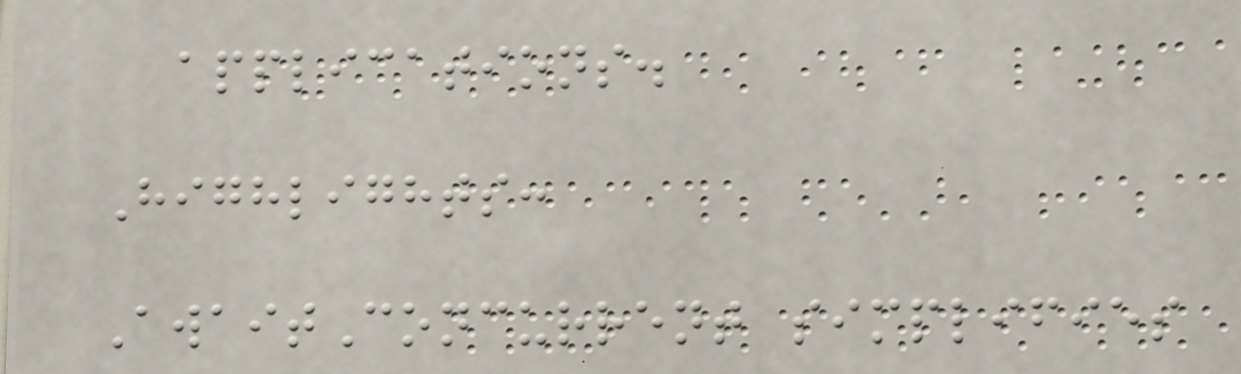applications.
Highlights:
AwaitConcurrent simplifies
